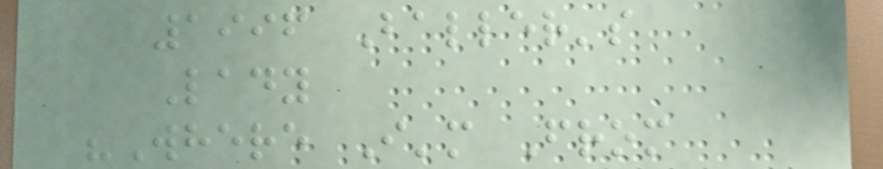1996 Baller's
Lady
"Where I'm From
